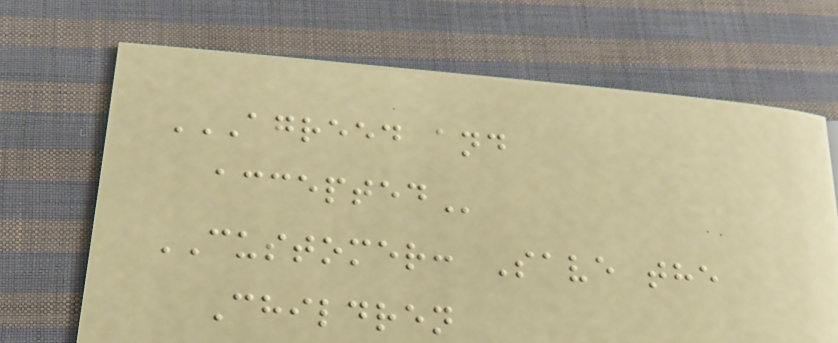AGREED AND
ACCEPTED
CUSTOMER: Save the
Children
